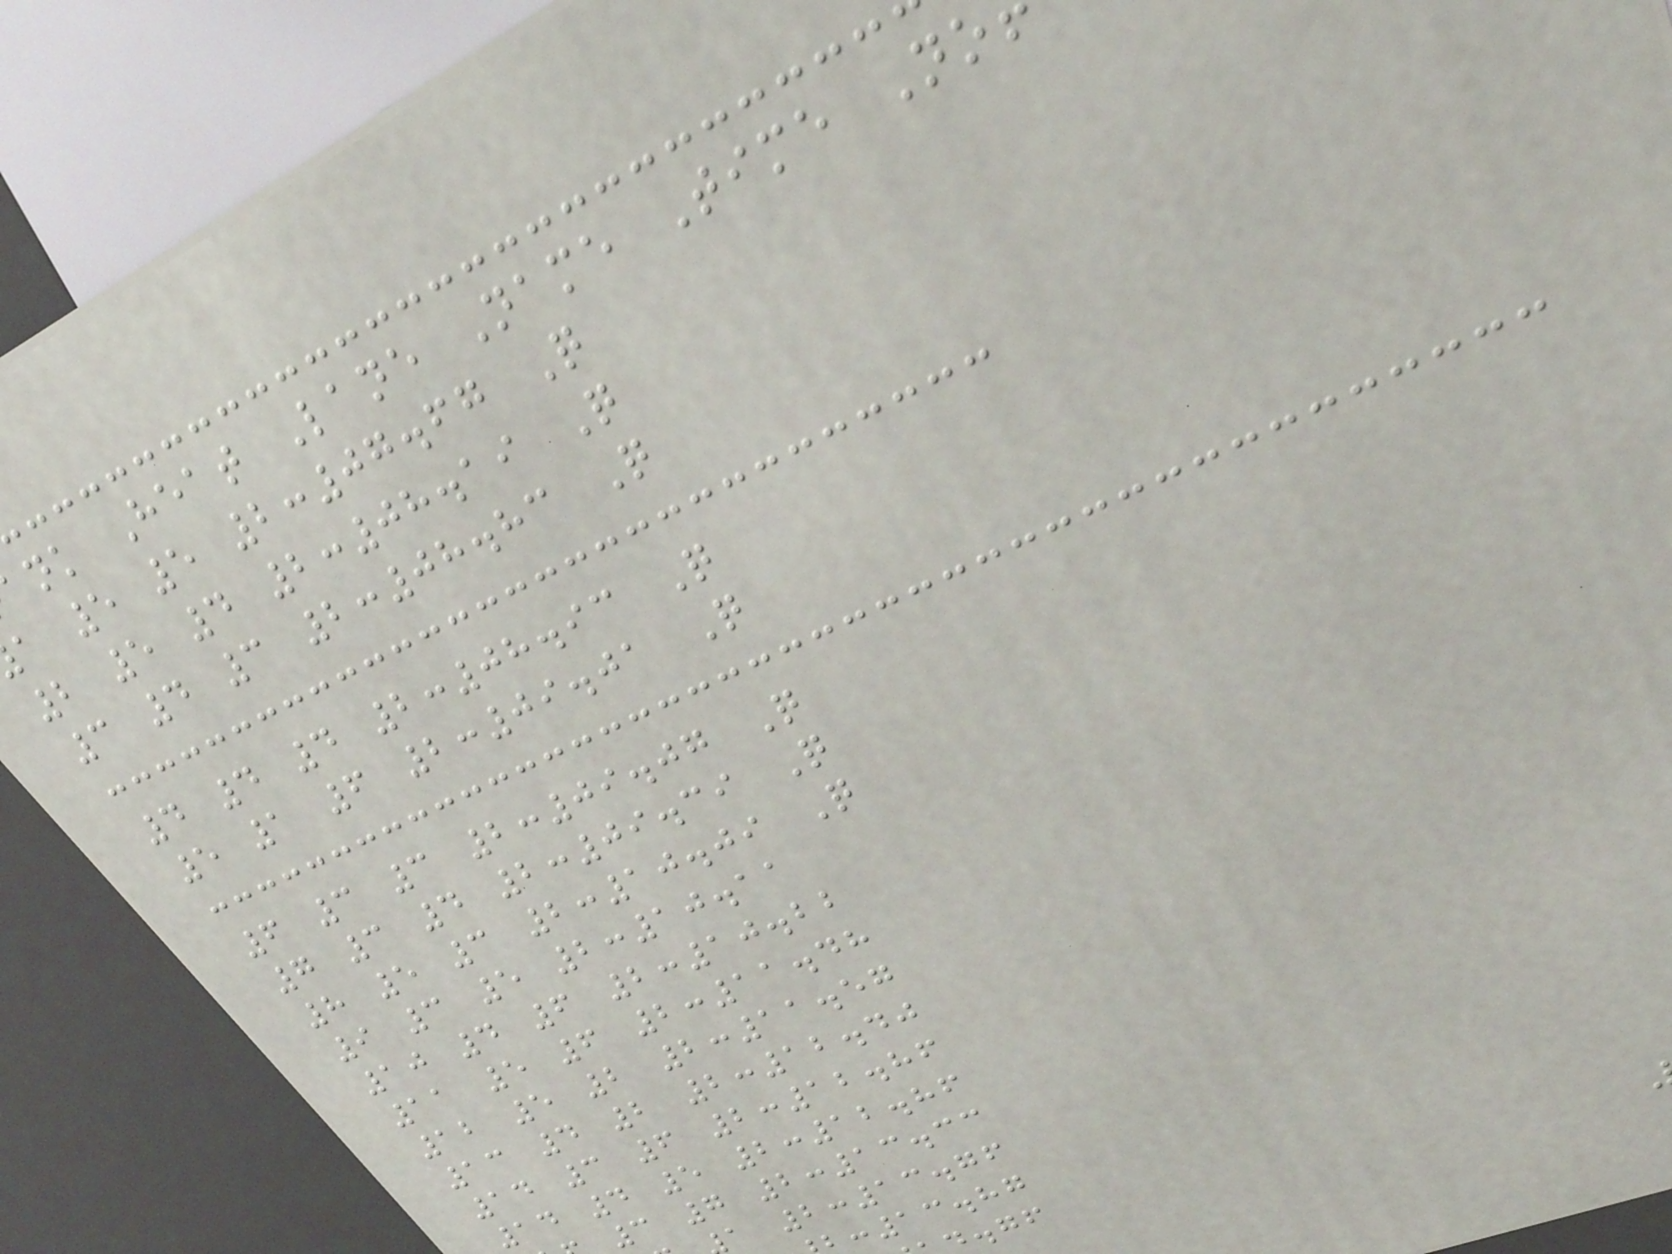nk Heat Lane Name Time No
a 5 5 2:07.67 Q
2 5 4 2:08.19 Q
3 4 3 2:08.83 Q
4 4 4 2:08.93 Q
5 1 6 2:09.01 Q
6 3 3 2:09.07 Q
7 3 4 2:09.39 Q
8 5 3 2:10.09 Q
9 3 5 2:10.11
10 4 6 2:10.22
11 5 6 2:11.48
12 5 2 2:11.57
13 4 2 2:12.40
14 3 6 2:12.86
14 4 5 2:12.86
3 7 2:13.33
a 2:13.76
:13.87
